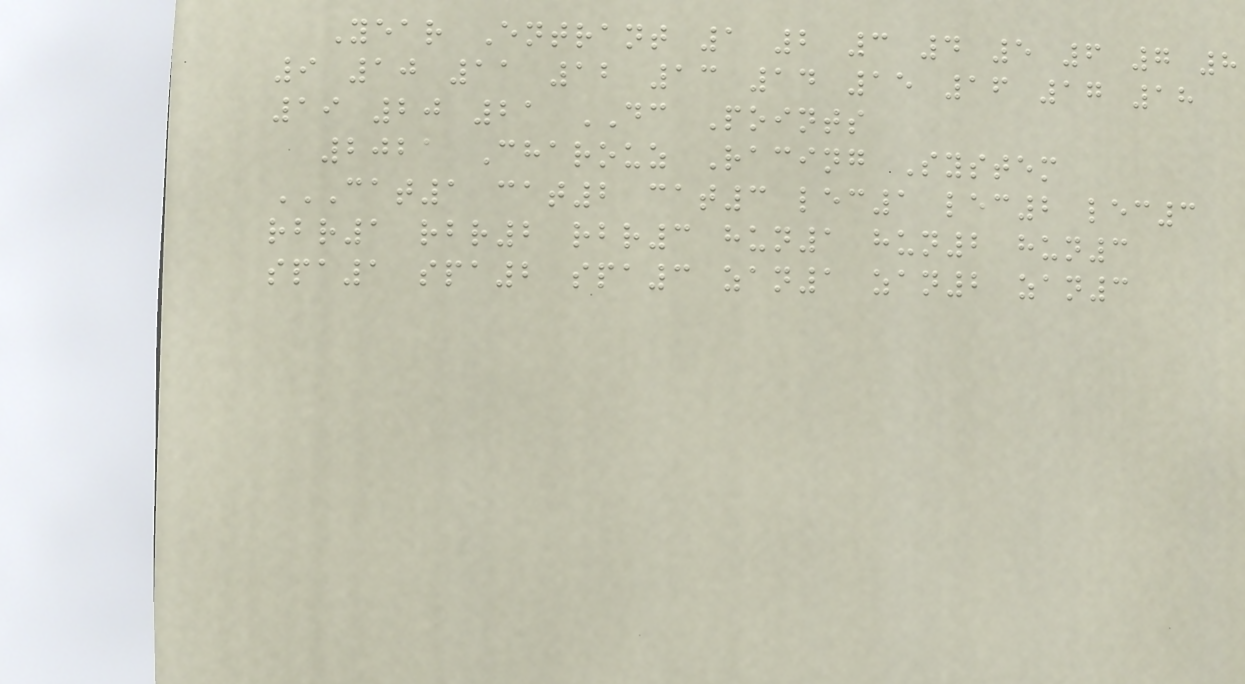Year Entrant 1 2 3 4 5 6 7 8
9 10 11 12 13 14 15 16 17 18
19 20 21 DC Points
2021 Charouz Racing System
CAT1 CAT2 CAT3 LEC1 LEC2 LEC3
RBR1 RBR2 RBR3 HUN1 HUN2 HUN3
SPA1 SPA2 SPA3 ZAN1 ZAN2 ZAN3
